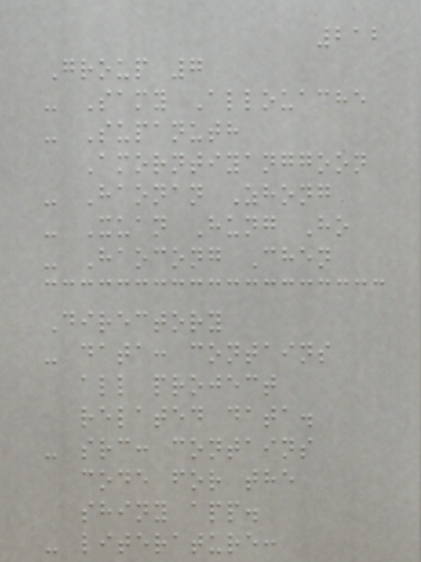212
Group 7
- Samy Allouache
- Supanuth
Amorntiyanggoon
- Haonan Zhong
- Xuan Hung Ho
- Haocong Chen
Directory
- data: contains
all project
related data.
- src: contains
code for the
shiny app.
- literature:
